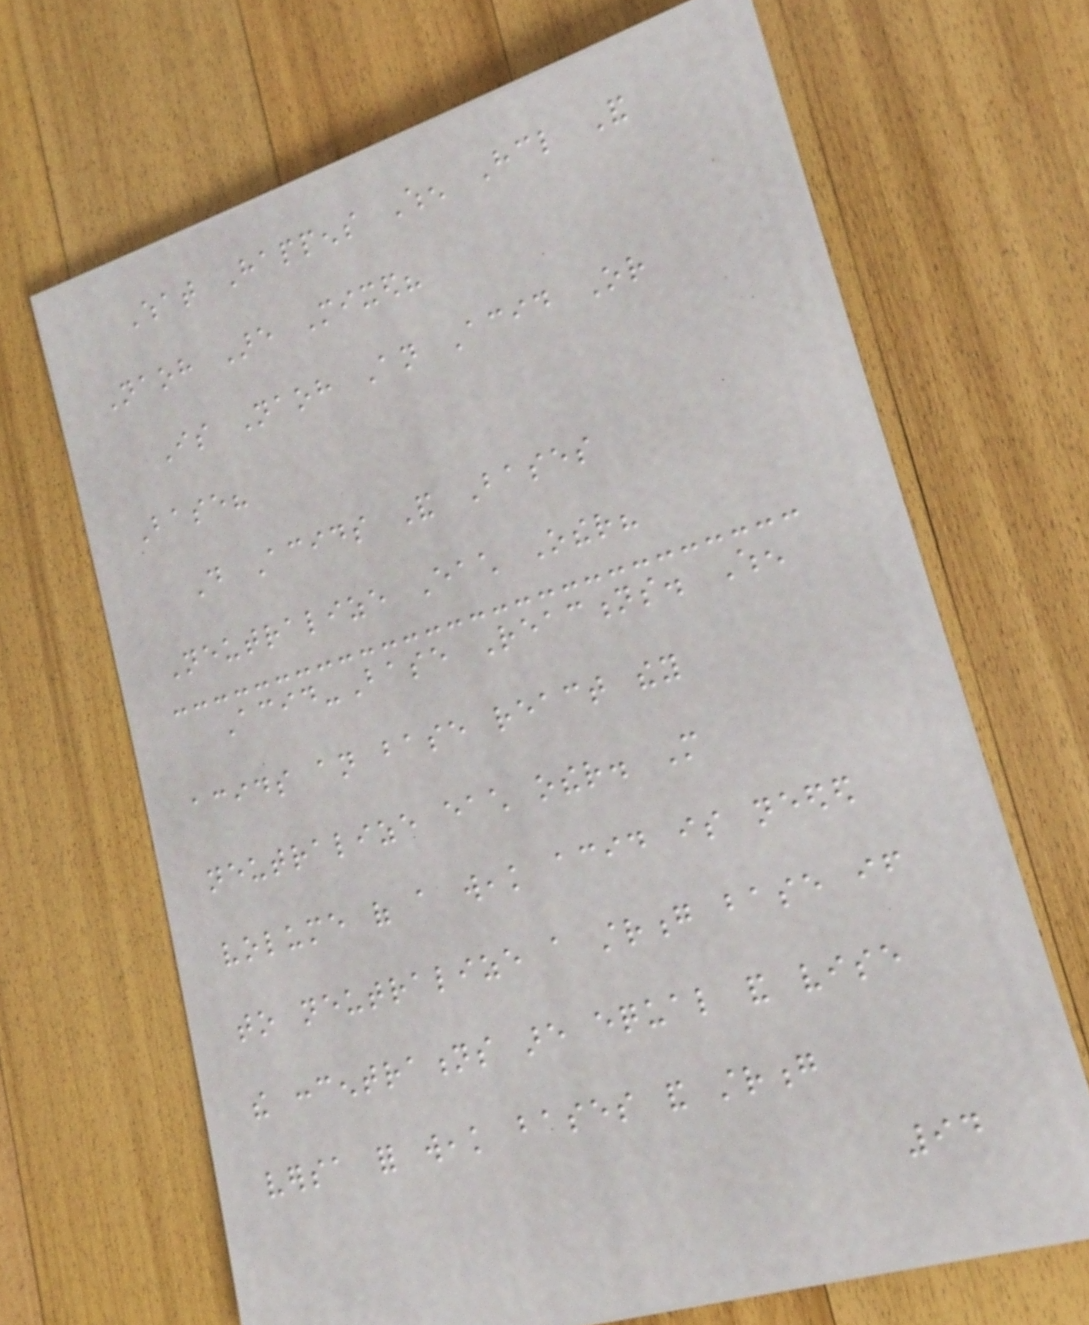What Happens When Hcl And
Naoh Are Mixed?
Is Naoh An Acid Or
Base?
Do Acids And Bases
Neutralize Each Other?
Acid-Base Reactions. When
acids an base react they
neutralize each other. More
volume of a weak acid is needed
to neutralize a strong base if
the concentrations are equal and vise
versa for weak bases and strong
94
